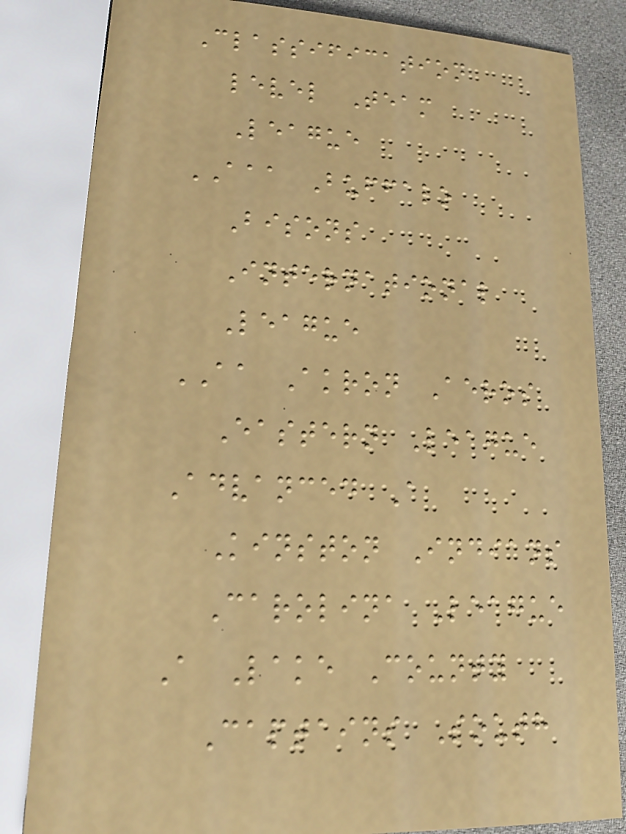Classification
level Team
League
AAA Buffalo
Bisons
International
League
AA Akron Aeros
Eastern League
Advanced A
Kinston Indians
Carolina League
A Lake County
Captains South
